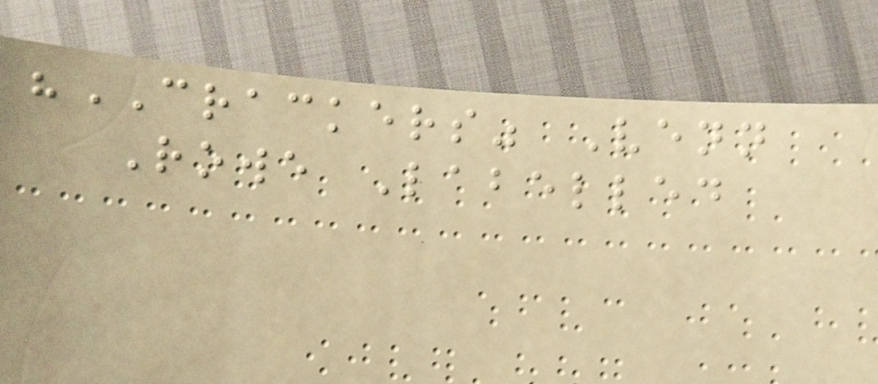"CRACKERS" Venn
Rowe Labelled
